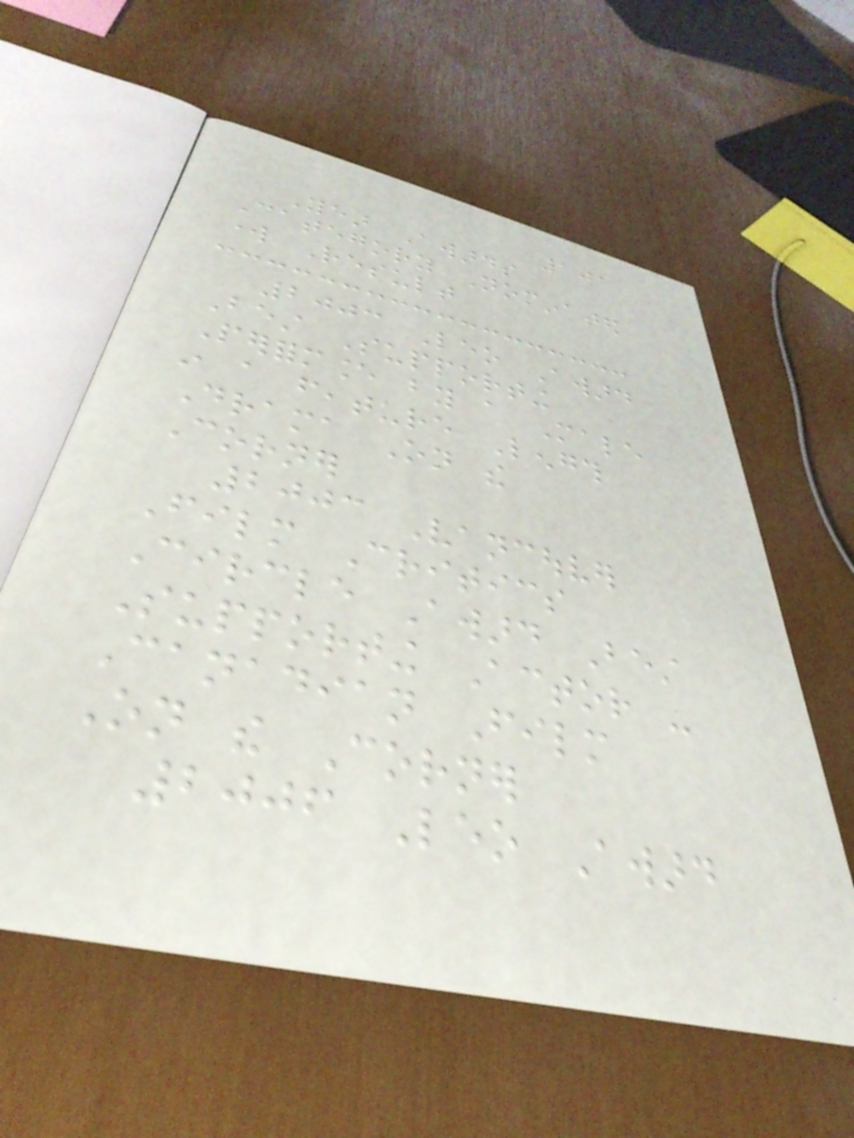101
Year Awards
Category Nominated
work Result
2003 Leo Award
Best Supporting
Performance by a Male
in a feature Length
Drama On the
Corner
2003 Vancouver
Film Critics
Circle Award Best
Supporting Actor -
Canadian Film
On the Corner
2006 Leo Award
